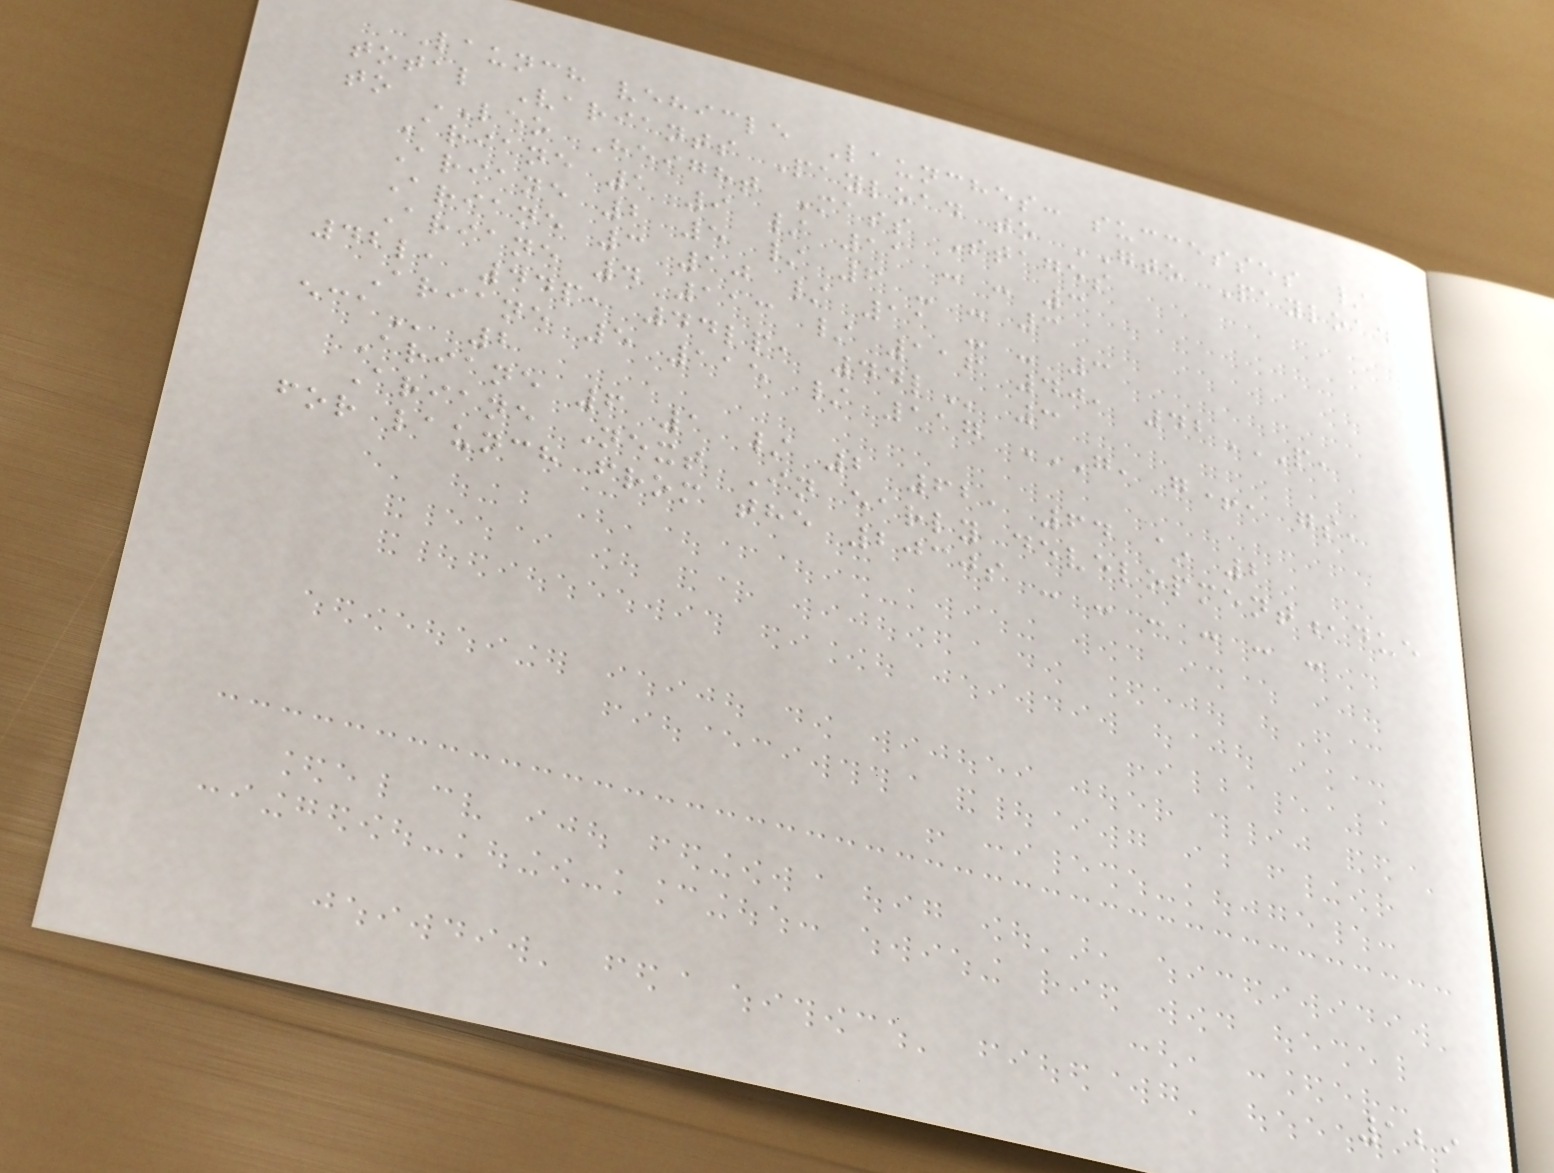Launch vehicle Launches: successes /
total Variants Payload to GTO Payload
to LEO Height Mass Stages
Ariane 1 9 / 11 - - 3
Ariane 2 5 / 6 - - 3
Ariane 3 10 / 11 - - 3
Ariane 4 113 / 116 40, 42P,
42L, 44P, 44LP, 44L 3
Ariane 5 115 / 117 G, G+, GS,
ECA 2
Ariane 6 1 / 2 62, 64 ~ 2
Ariane Next In early development,due
for launch from the 2030s - - - - - -
129
